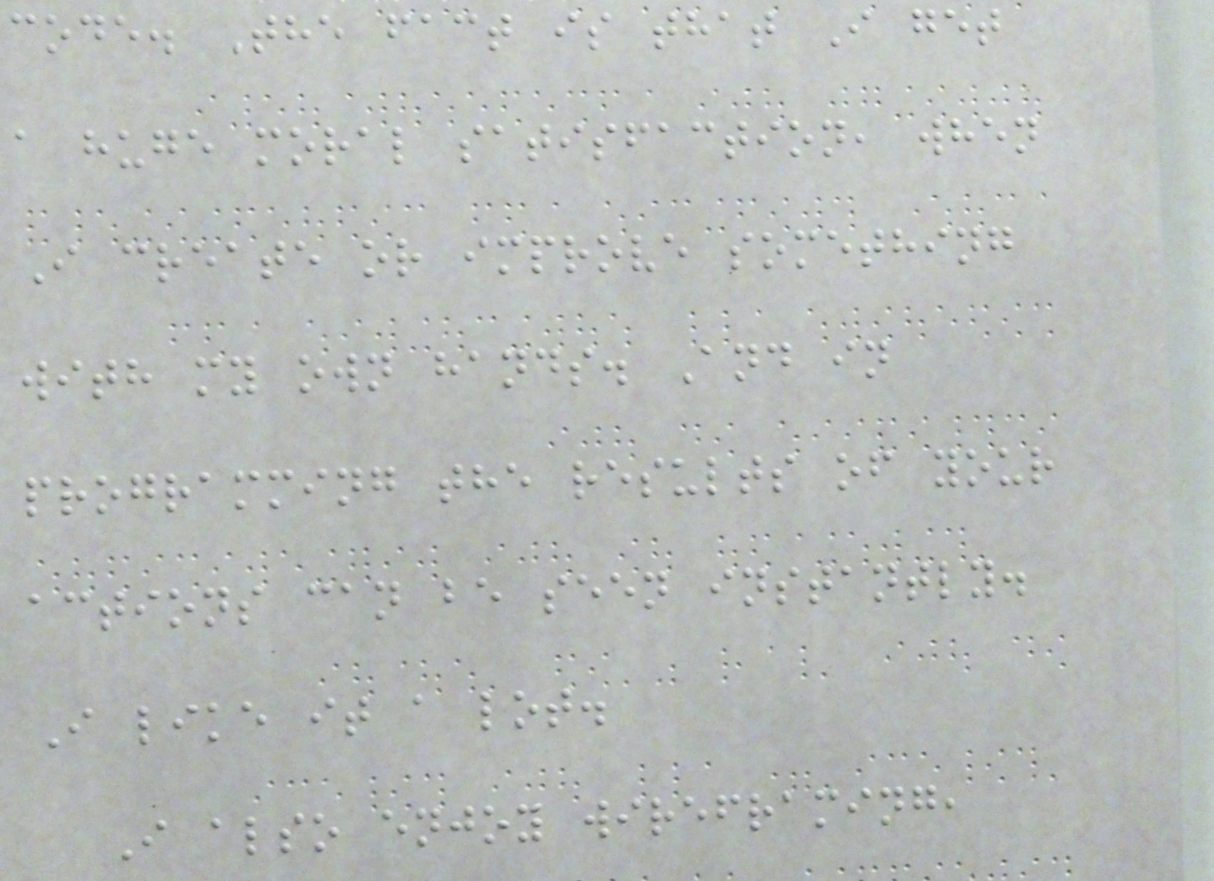code. The fact is that I get
a huge moral satisfaction, when
I create or improve something
with my own hands. And in
programming the results of your
actions can be seen instantly.
I like it a lot.
I also enjoy wireframing,
